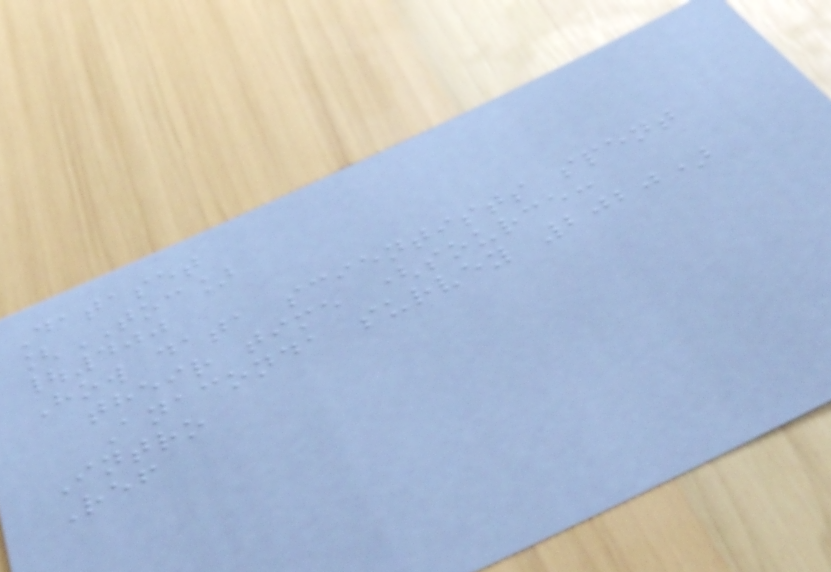Dataset
[TOC]
|400
How data scientists spent
their time (source:
Anaconda survey 2020)
Intro
Ref
